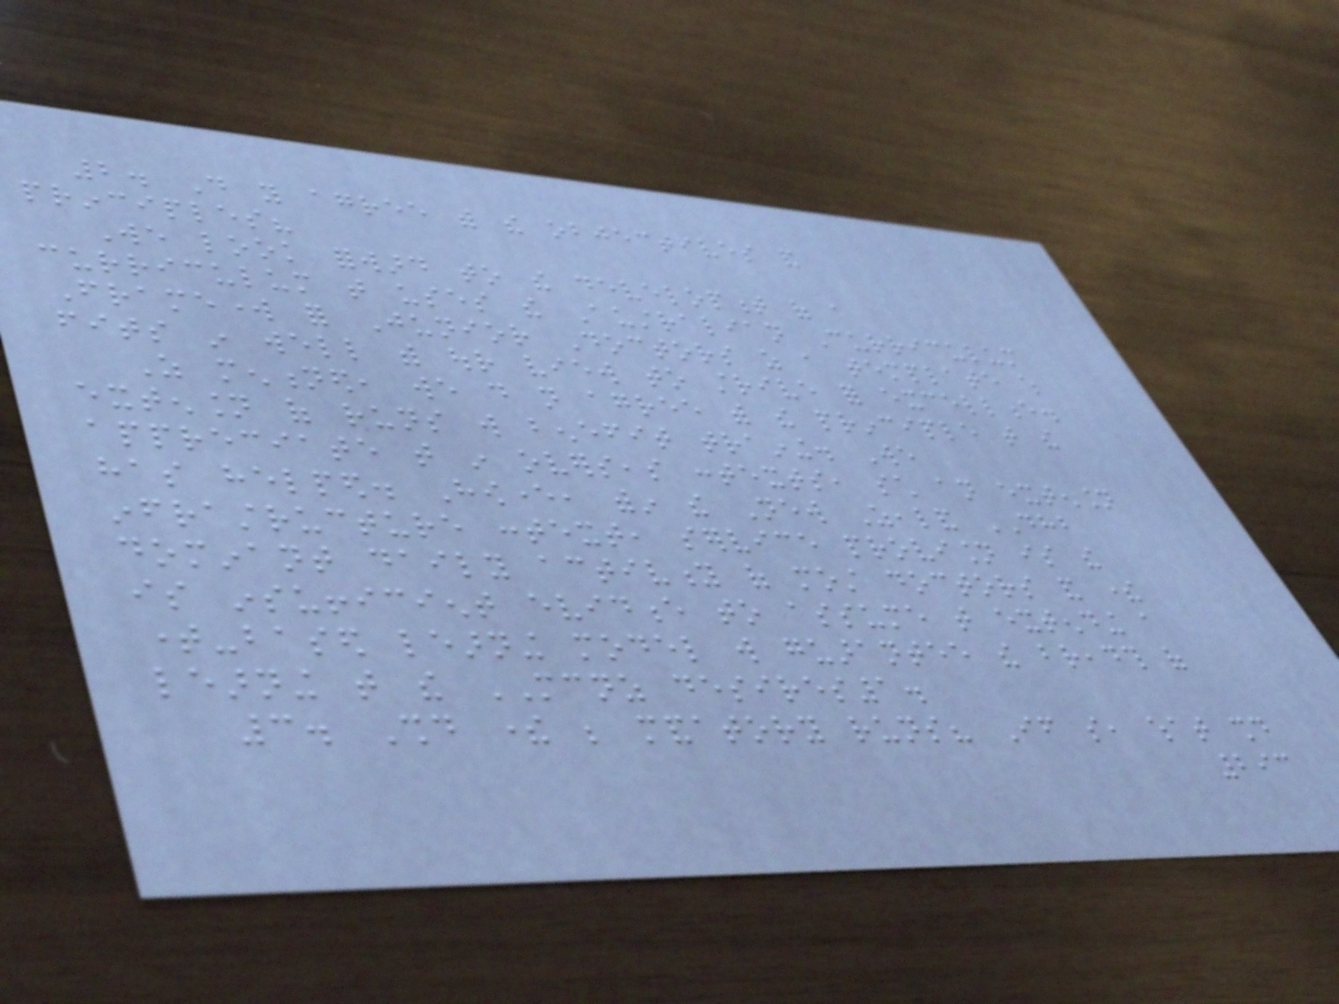2. Do you agree with the objectives and
principles?
We look forward to the development of a
curriculum that uses the Australian Curriculum
Framework for Junior Doctors as a template which
fits in well with our view to strive for excellence.
As mentioned, we do not agree with the principle that the
extension of runs will benefit training. We
appreciate that in overseas contexts, such an extension
has helped. However, within the New Zealand DHB
infrastructure context, service provision is the
dominant daily activity of most doctors and there
is insufficient evidence to assume that extending a
time-based learning model will guarantee the breadth of
learning that the MCNZ desires1.
3. Should there be mandatory runs? If so, what should
293
